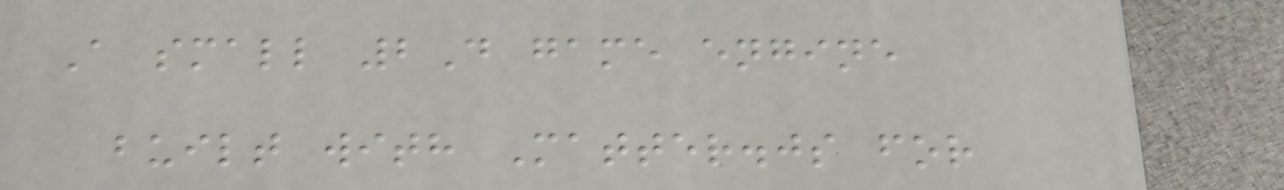A small 2D game engine
built with Matter.js for
